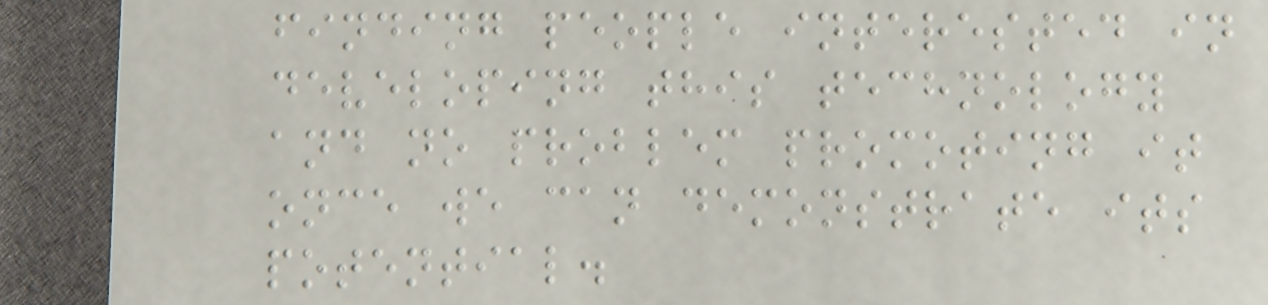finding people interested in
developing this technology
and no problem promoting it
once we can demonstrate its
potential.
